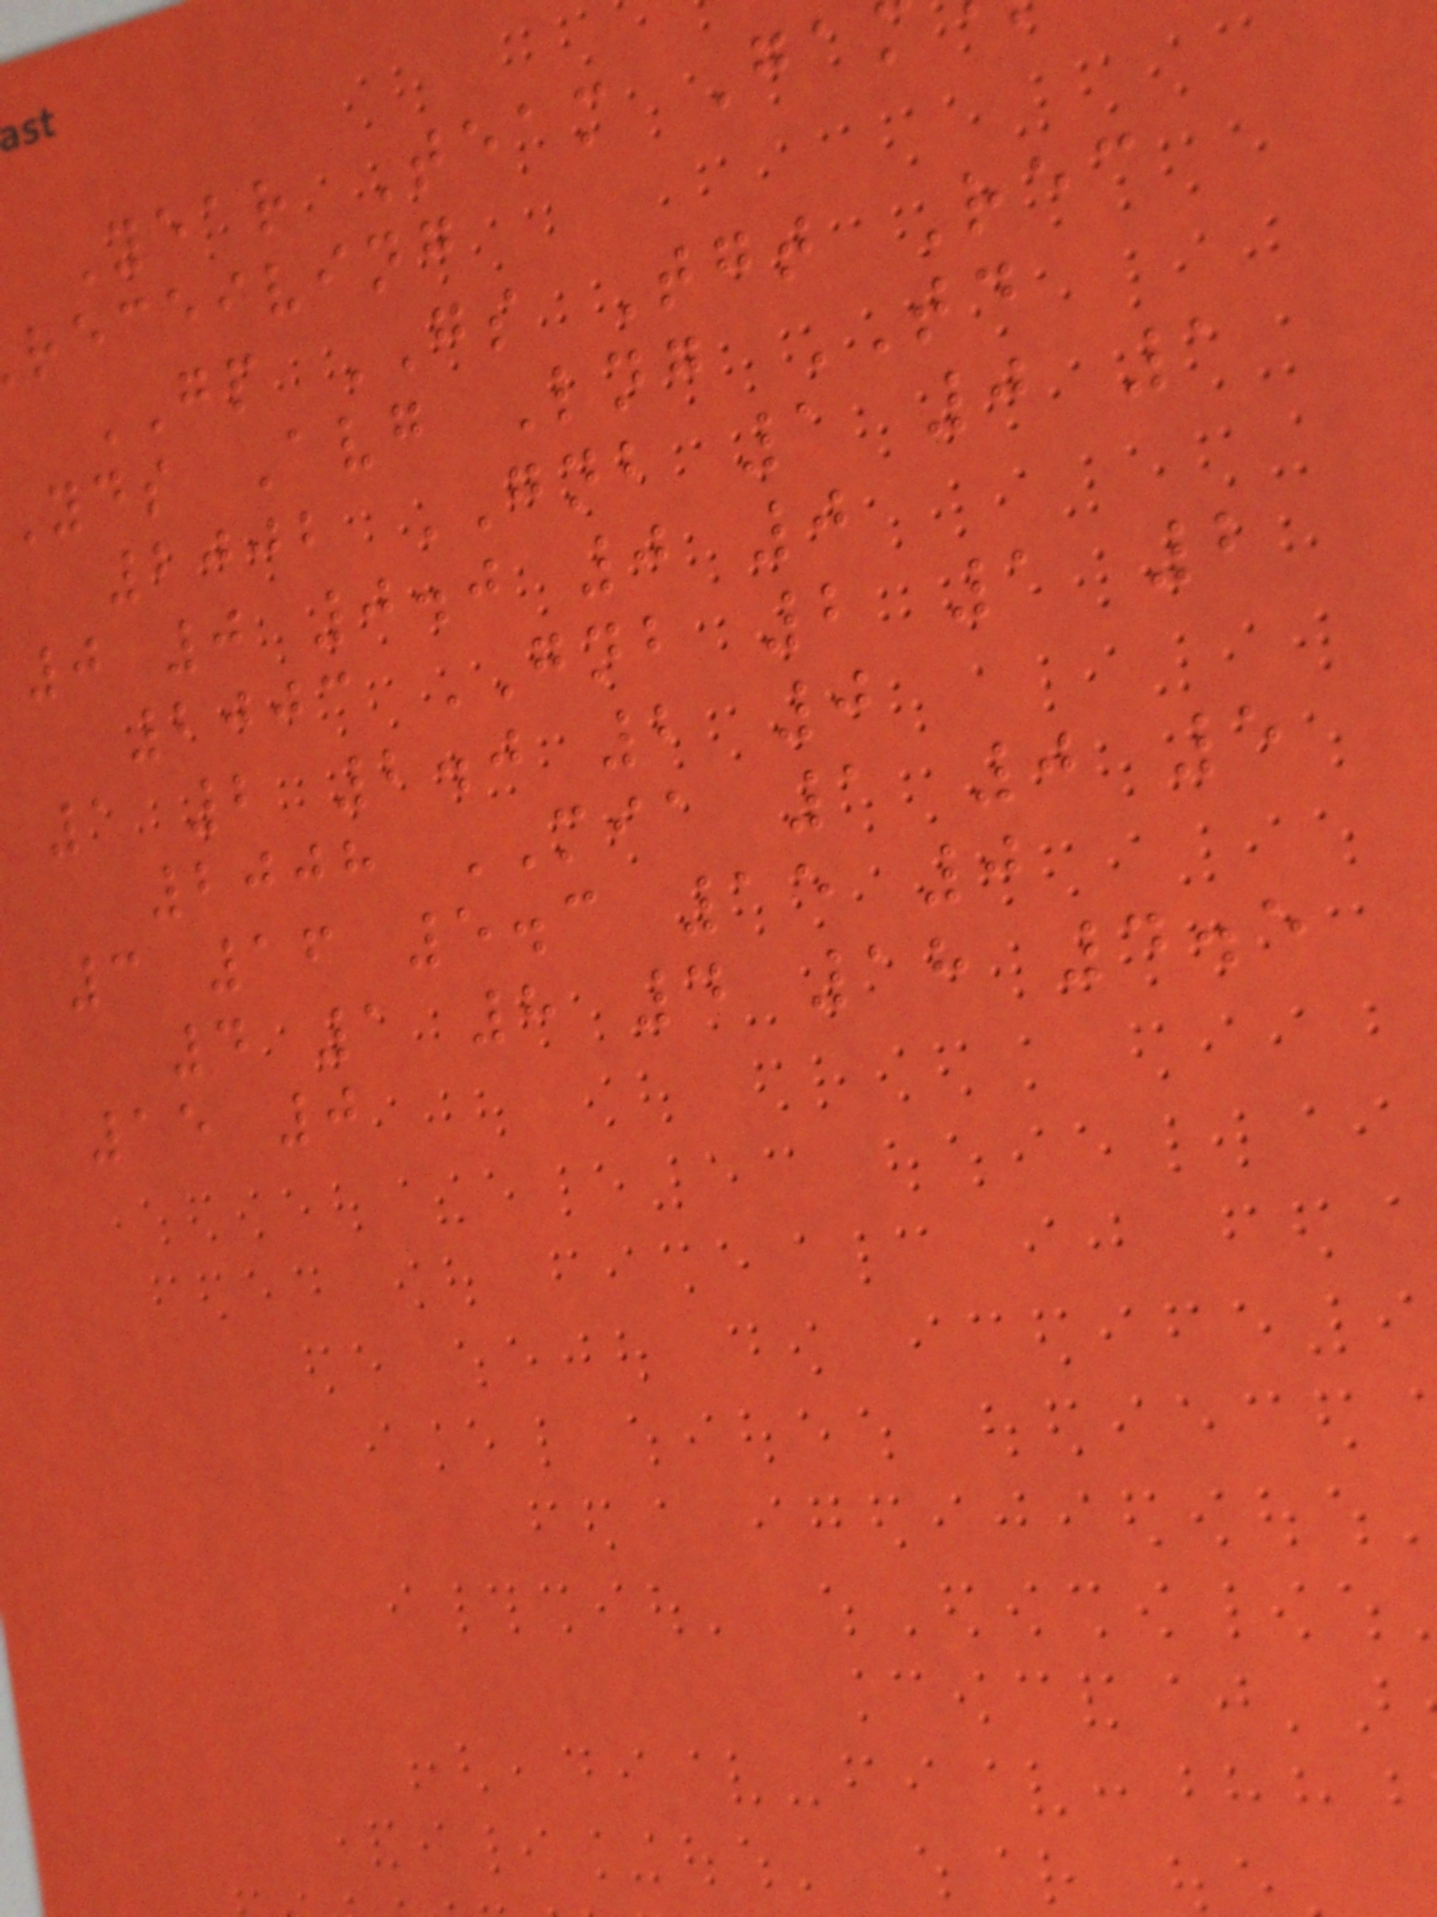Year Team Ga
receiving
GP GS Tgt Rec
Yds Avg Lng TD
2002 GNB 1 0 1
0 0 0.0 0 0
2003 GNB 2 1 2
1 2 2.0 2 0
2008 MIA 1 0 5
3 16 5.3 15 0
4 1 8 4 18 4.5
15 0
